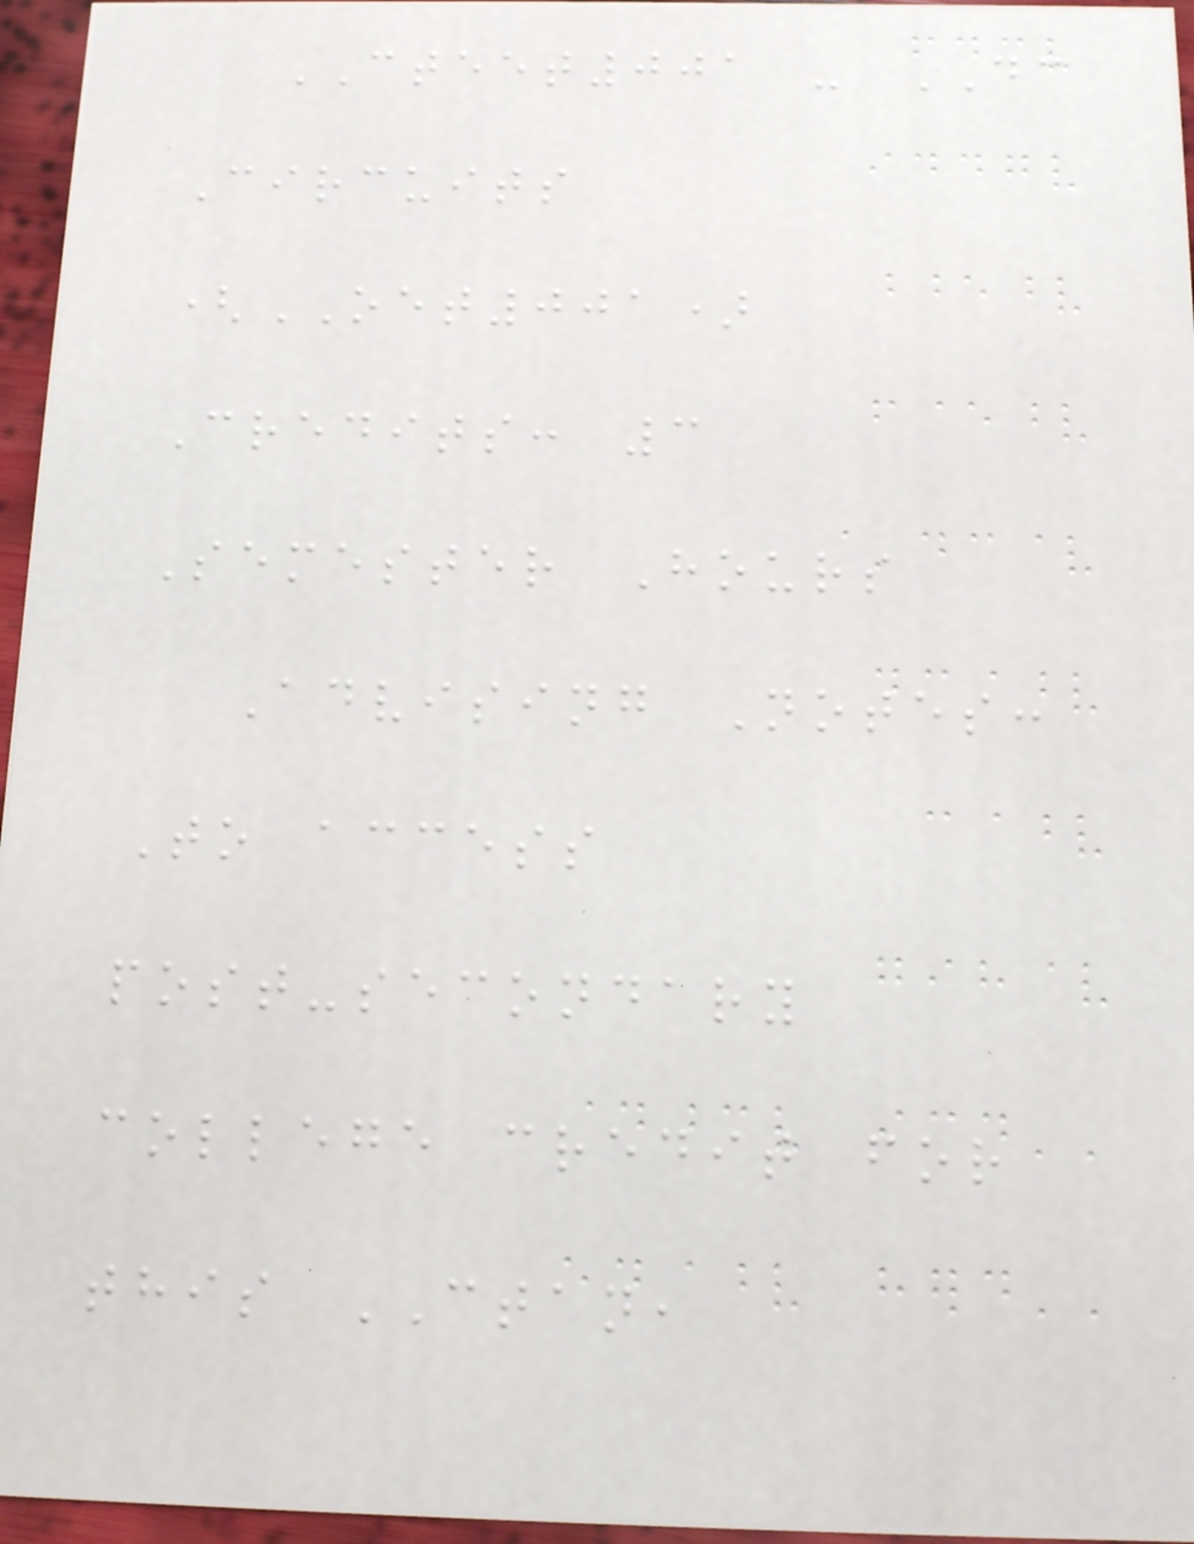CTEET001 - DC
Circuits
(OET001)
Credits: 3
Semester Hours
Advising Notes:
To access
post-secondary
college credit for
this CTAN,
